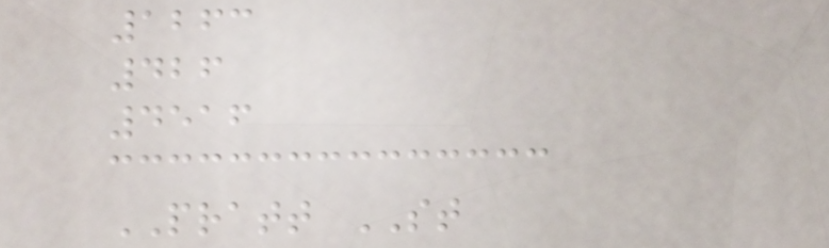1263
426
4516
PRATT ST
